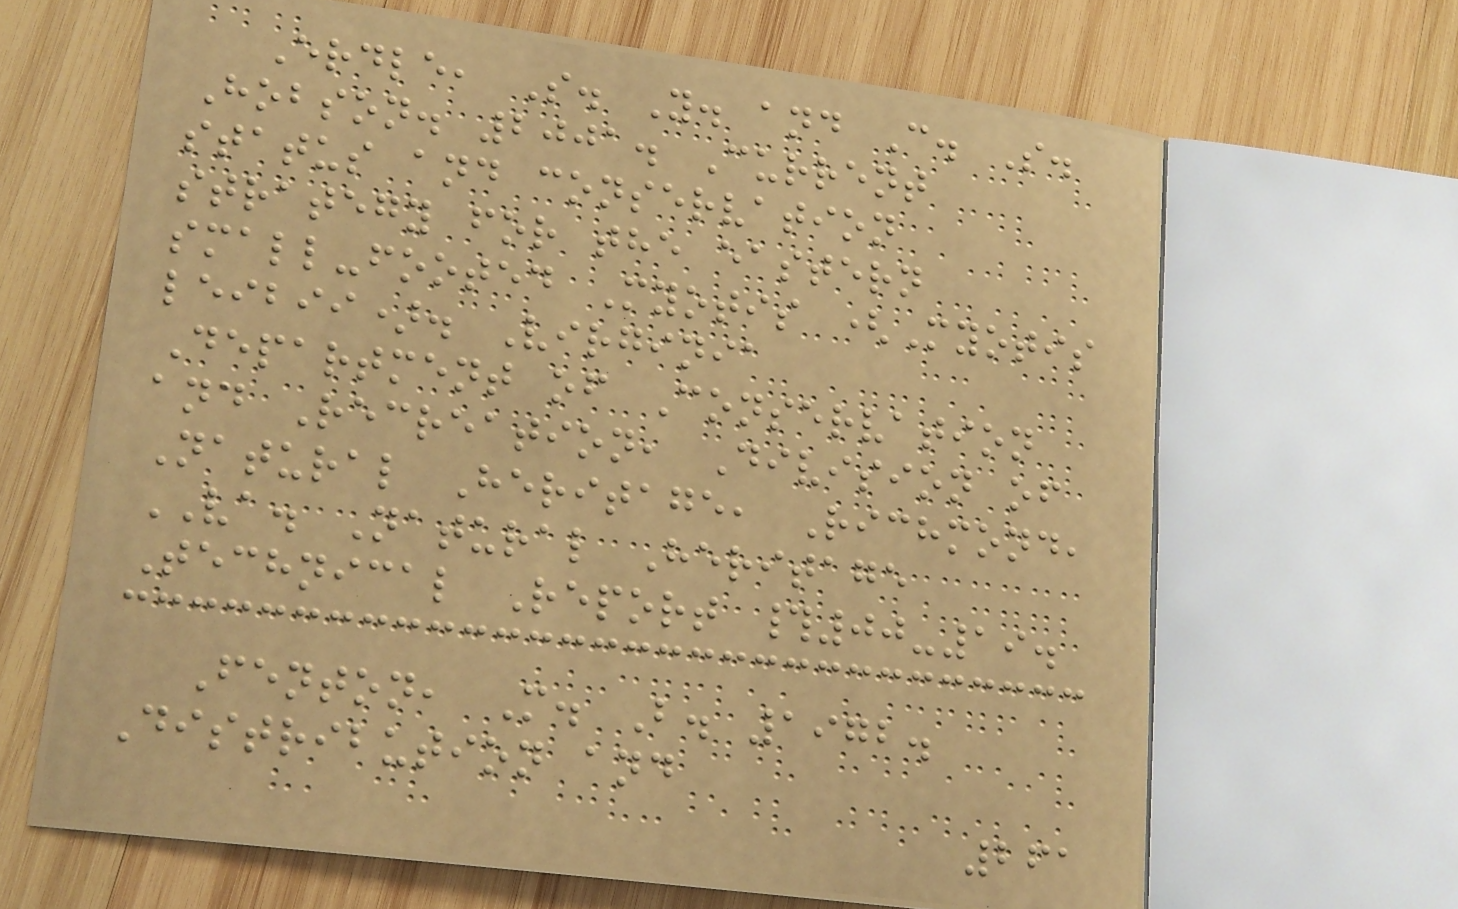Erdle, S. Y. and C. S.
Hobson. 2001. Current
status and conservation
strategy for the eastern
small-footed Myotis (Myotis
leibii). Virginia
Department of Conservation
and Recreation, Division of
Natural Heritage, Richmond,
VA. Natural Heritage
Technical Report #00-19.
Fenton, M. B. 1972.
Distribution and
261
